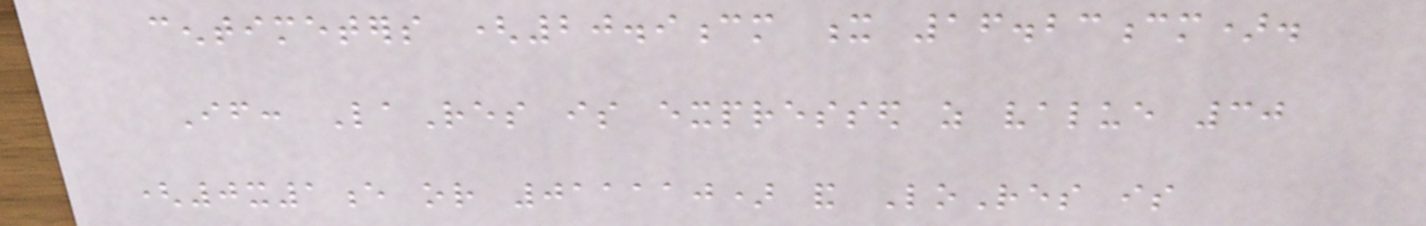centimeters (20.9cm x 16.23cm).
If: LaRes is expressed as value 30
(0x1e or 011110) and LoRes is
